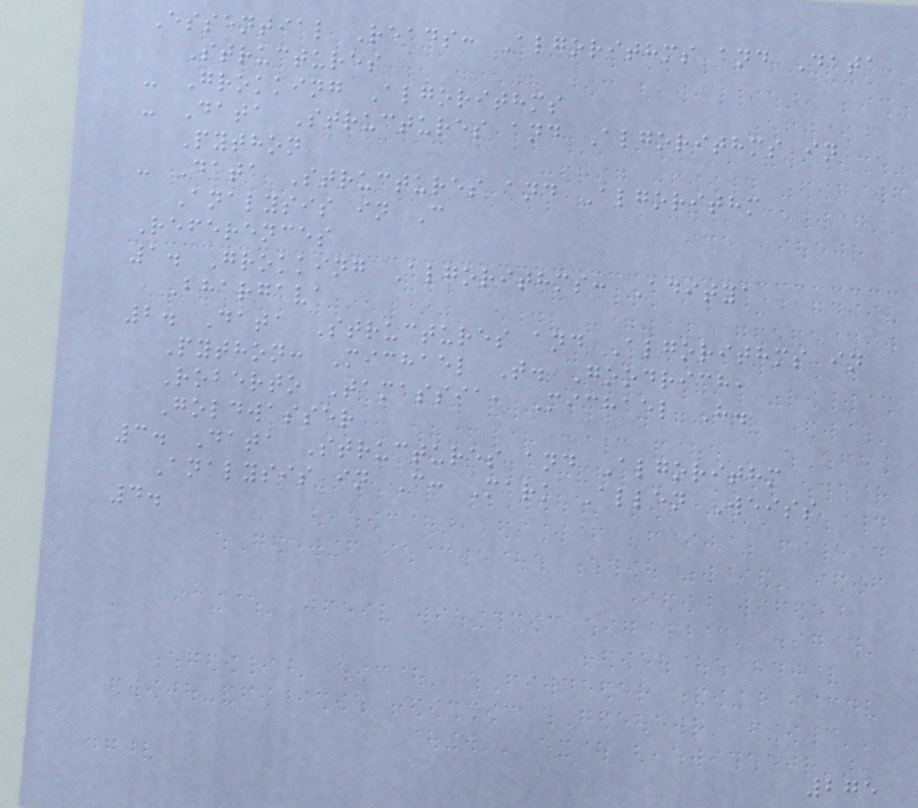Essential Reads: Algorithms and Data
Structures
- Grokking Algorithms
- Data Structures and Algorithms in
Python
- Data Structures and Algorithm
Analysis in C
References
1. Grokking Algorithms: Aditya
Bhargava
2. Data Structures and Algorithms in
Python: Michael T. Goodrich,
Roberto Tamassia, Michael H.
Goldwasser
3. Data Structures and Algorithm
Analysis in C: Mark Allen Weiss
4.
275
